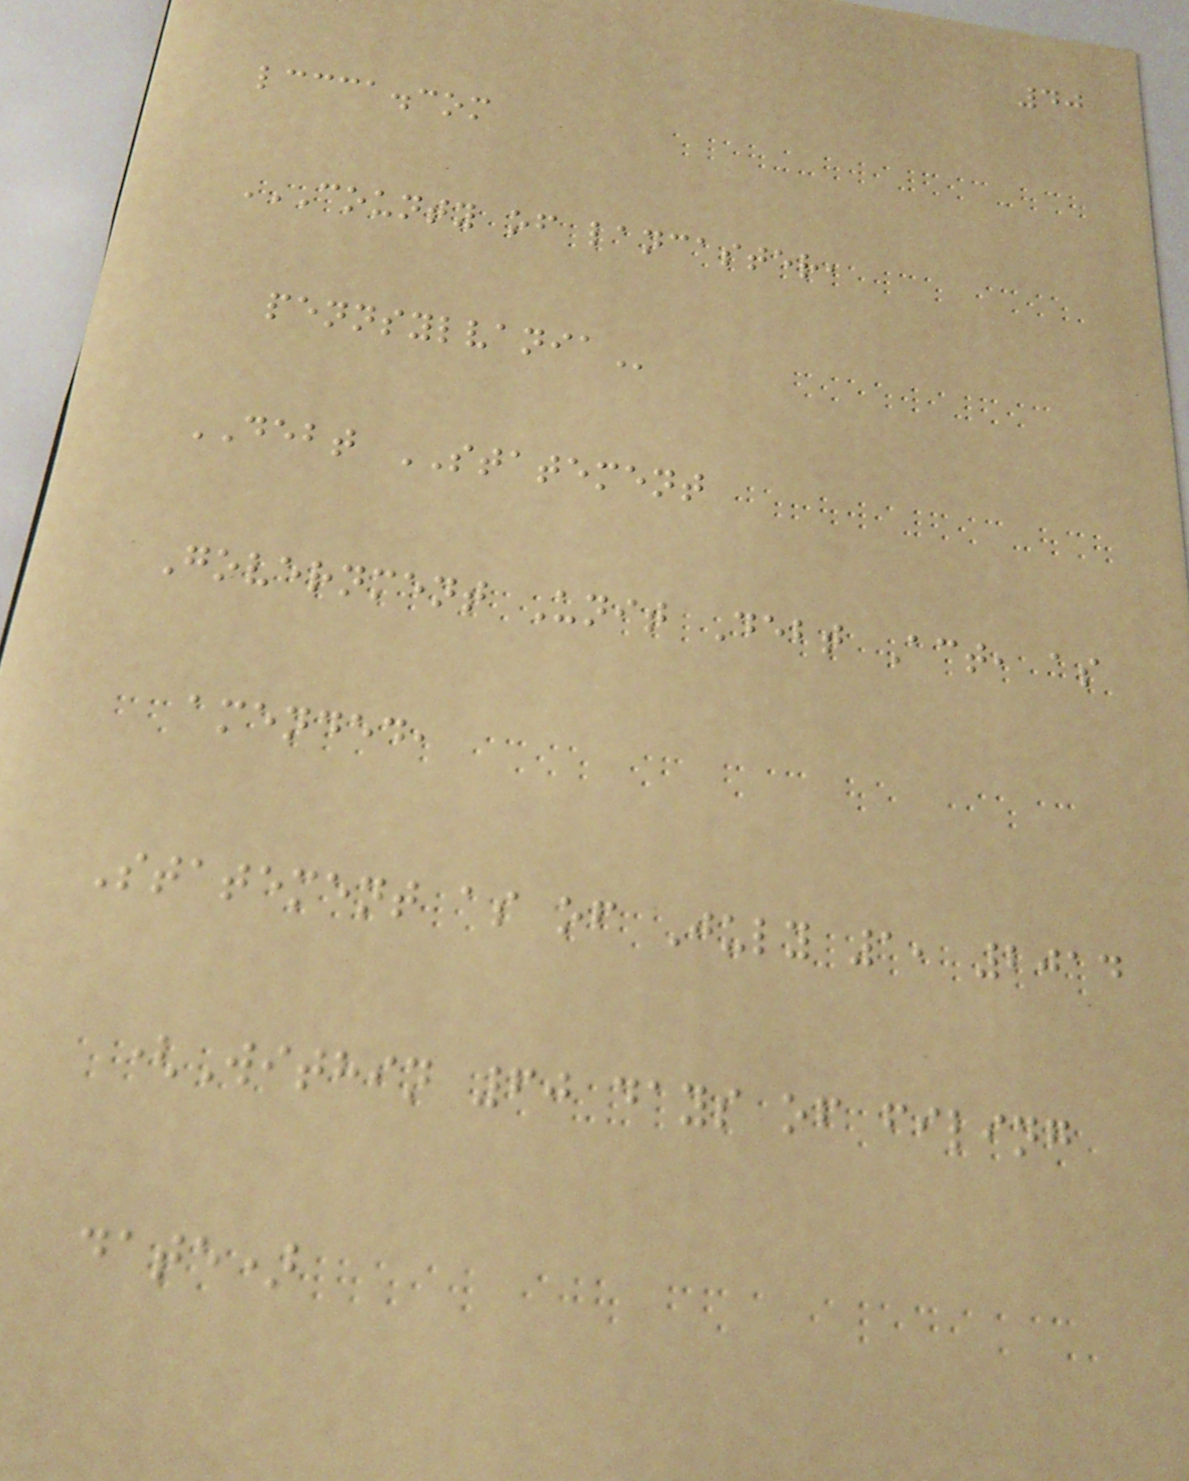40
lccca.com
COUNTY OF LANCASTER,
PENNSYLVANIA
DEBT STATEMENT
Government Unit Debt Act, as
amended,
Statement as of July 1, 2014
(Within 60 days of filing
date)
